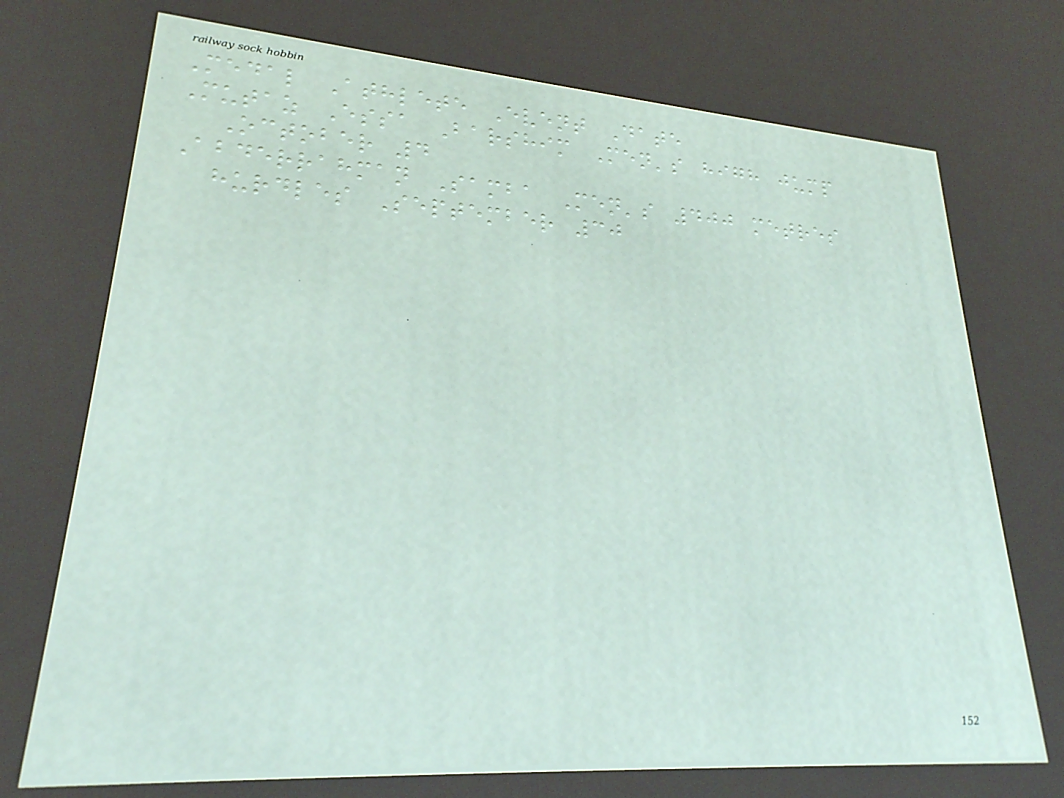Medal Athlete Event Date
Mutaz Essa Barshim Men's high jump
October 4
Abderrahman Samba Men's 400 metres
hurdles September 30
